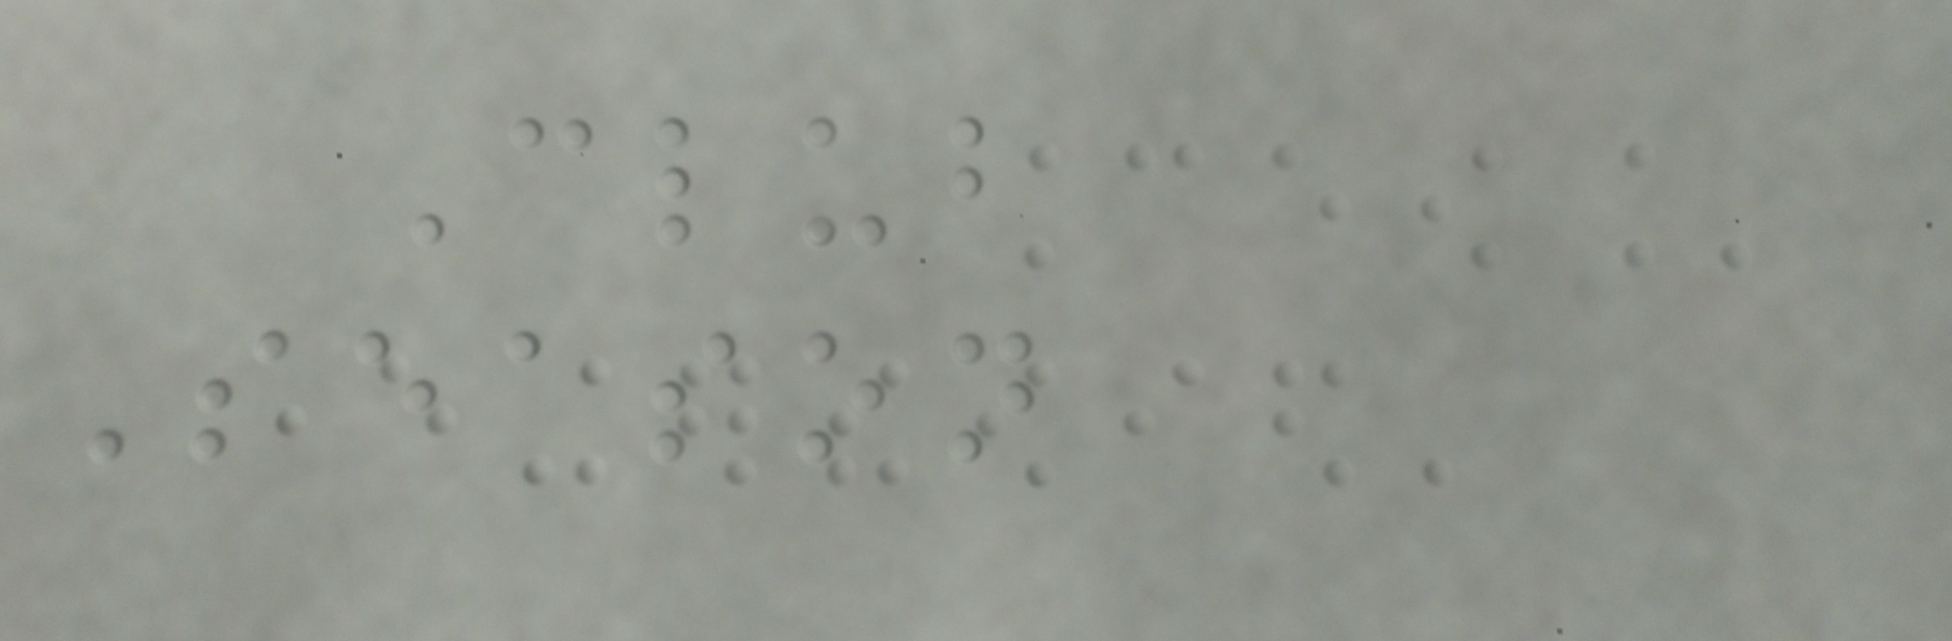Club
Season
